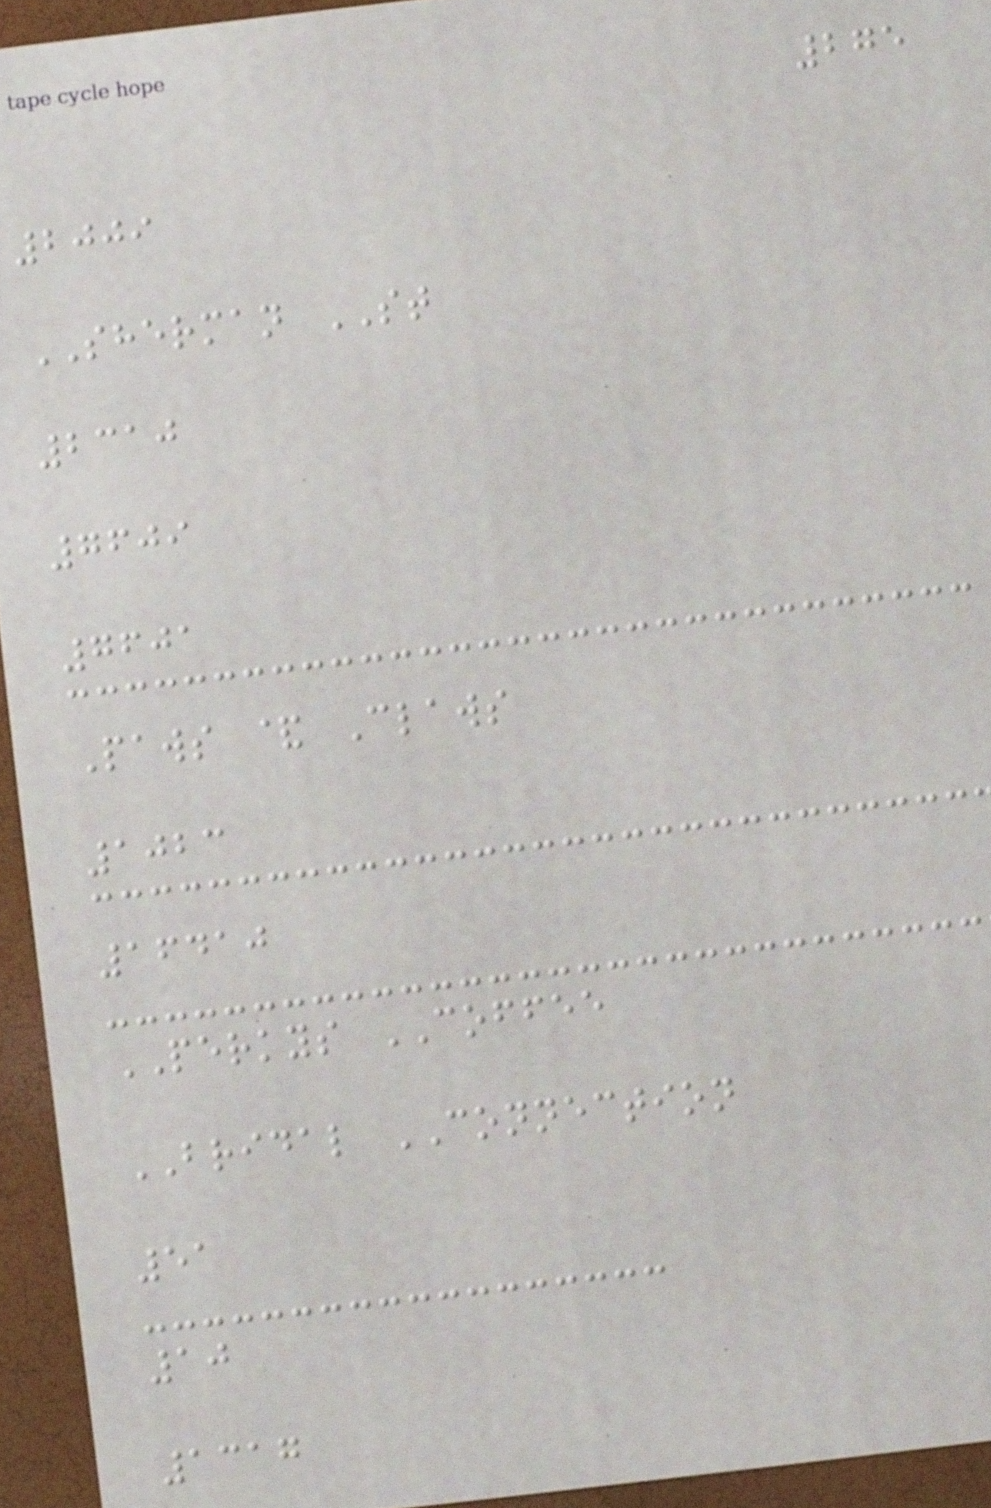275
2009
SHERMAN ST
2310
7609
7601
Paws & Claws
1023
16410
PERKYS COFFEE
BRIDAL CONNECTION
51
10
1317
